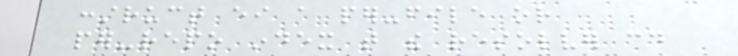construct either a per-file or
per-repo index that the resolver could
